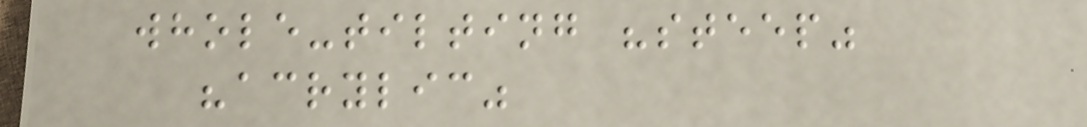whole-tilting "steep"
"acrylic"
